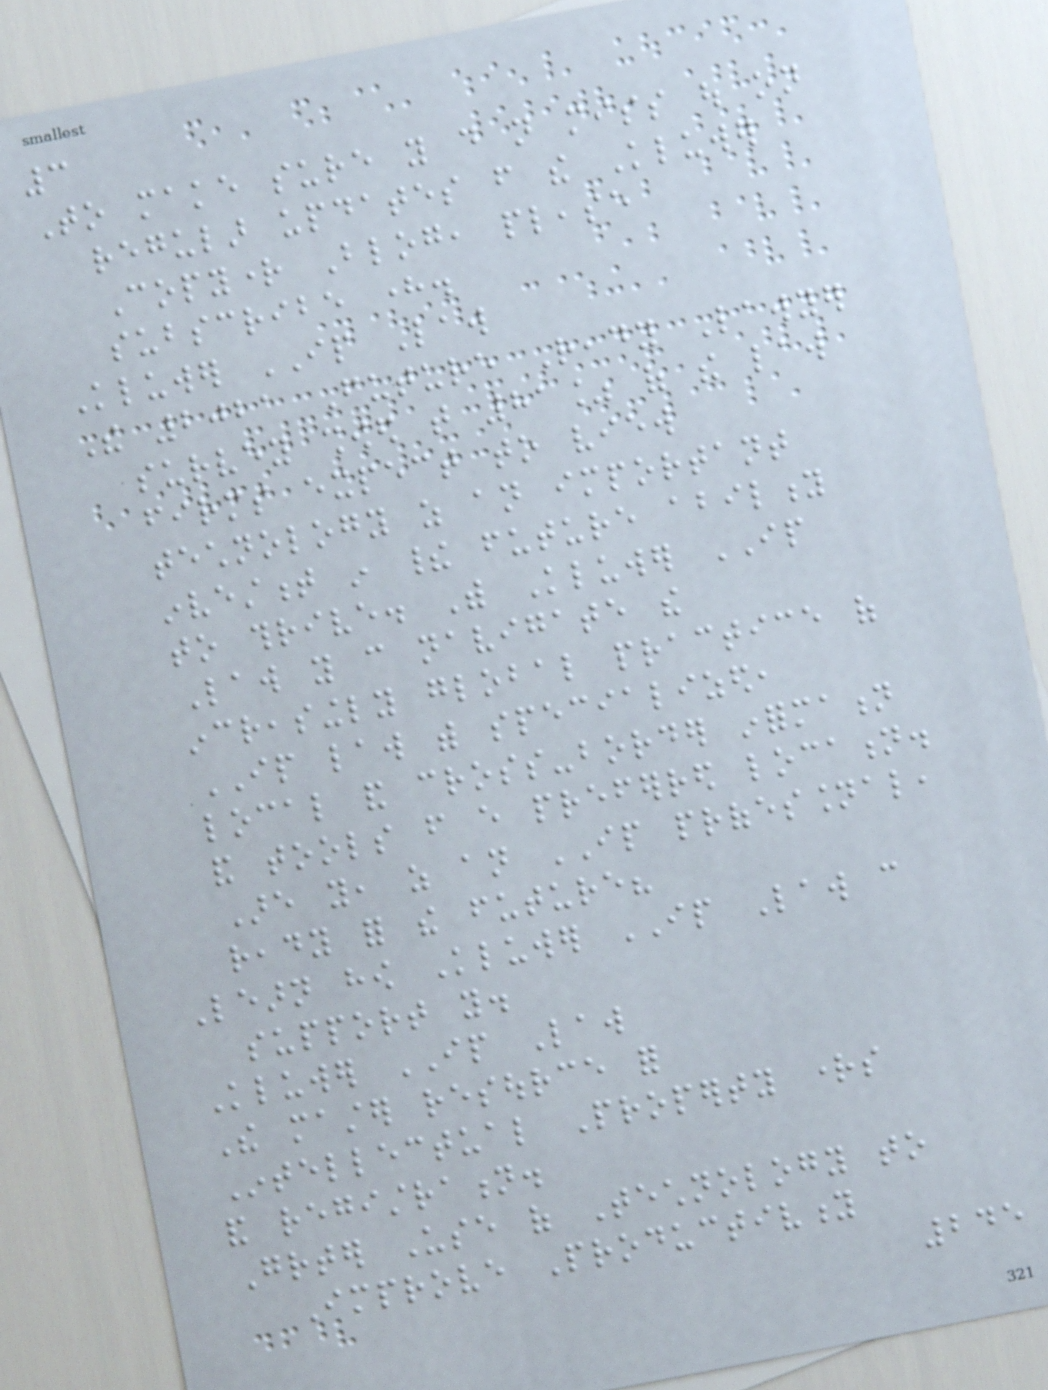3
To make sure you do not miss out on
regular updates from the Kluwer
Copyright Blog, please
subscribe here.
Kluwer IP Law
The 2021 Future Ready Lawyer
survey showed that 81% of the law
firms expect to view
technology as an important
investment in their future ability
to thrive. With Kluwer IP
Law you can navigate the
increasingly global practice of
IP law with specialized,
local and cross-border information
and tools from every preferred location.
Are you, as an IP professional,
ready for the future?
Learn how Kluwer IP Law can
support you.
Kluwer IP Law
The master resource for
Intellectual Property rights
and registration.
Greater Use of Technology to
Improve Productivity
245
